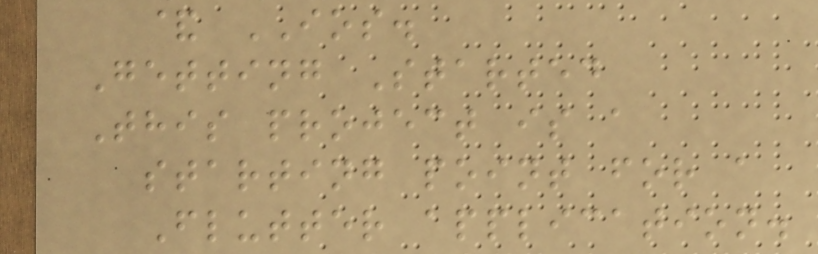& IOS.
Getting Started
This project is a
starting point for a
Flutter application.
